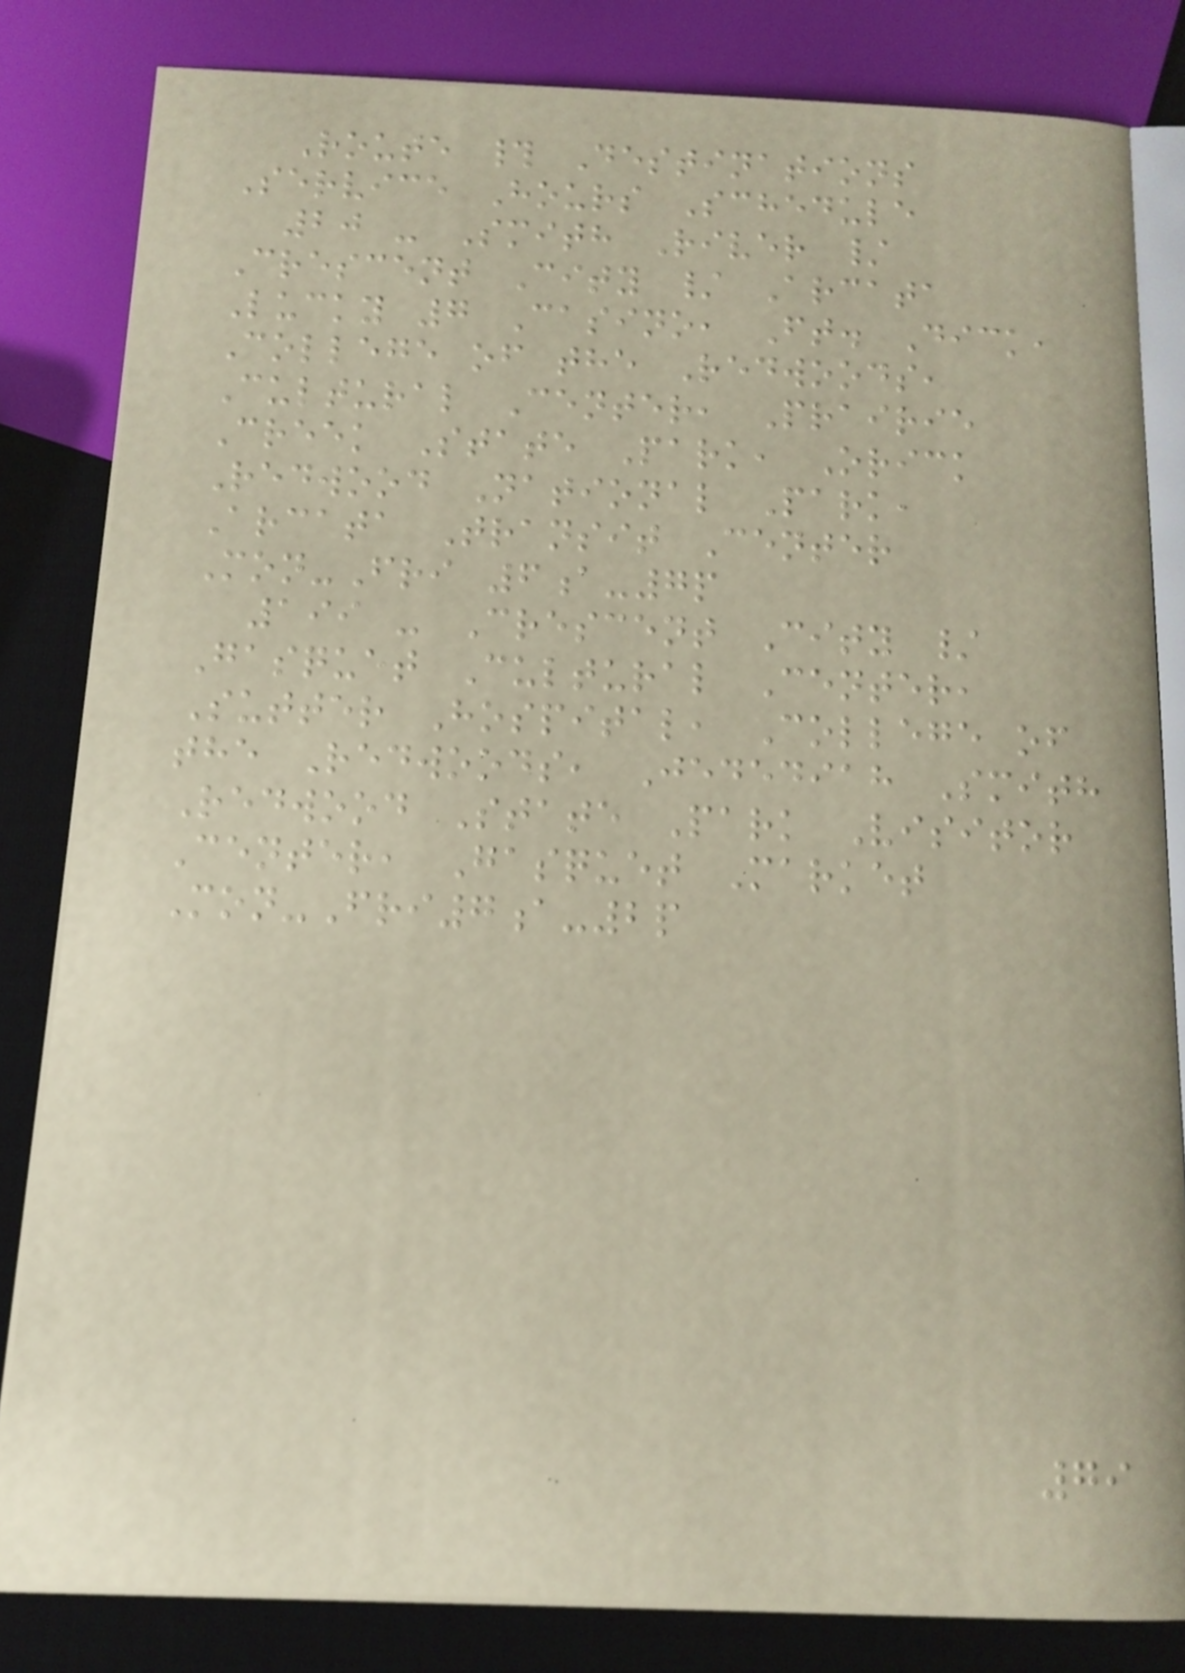Route # Destinations
Service Hours Schedule
20 - Smith River /
Crescent City / Arcata
Lucky 7 Casino, Ft. Dick,
College of the Redwoods,
Cultural Center, Prairie
Creek State Park, Orick
Redwood National Park,
Arcata Transit Center
Mon-Fri 6a-7p
199 - Crescent City /
Gasquet Cultural Center,
Sutter Hospital, College of
the Redwoods, Jedediah Smith
Redwood State Park Visitor
Center, Gasquet Market
Mon-Fri7a-2p
79
